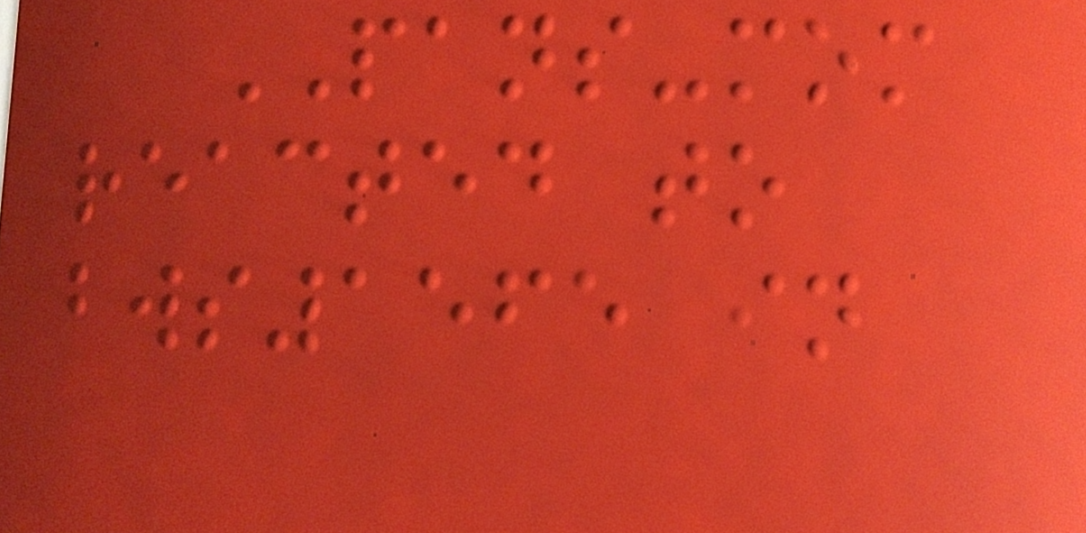PANS-mom
reacted to
bws1565 in
